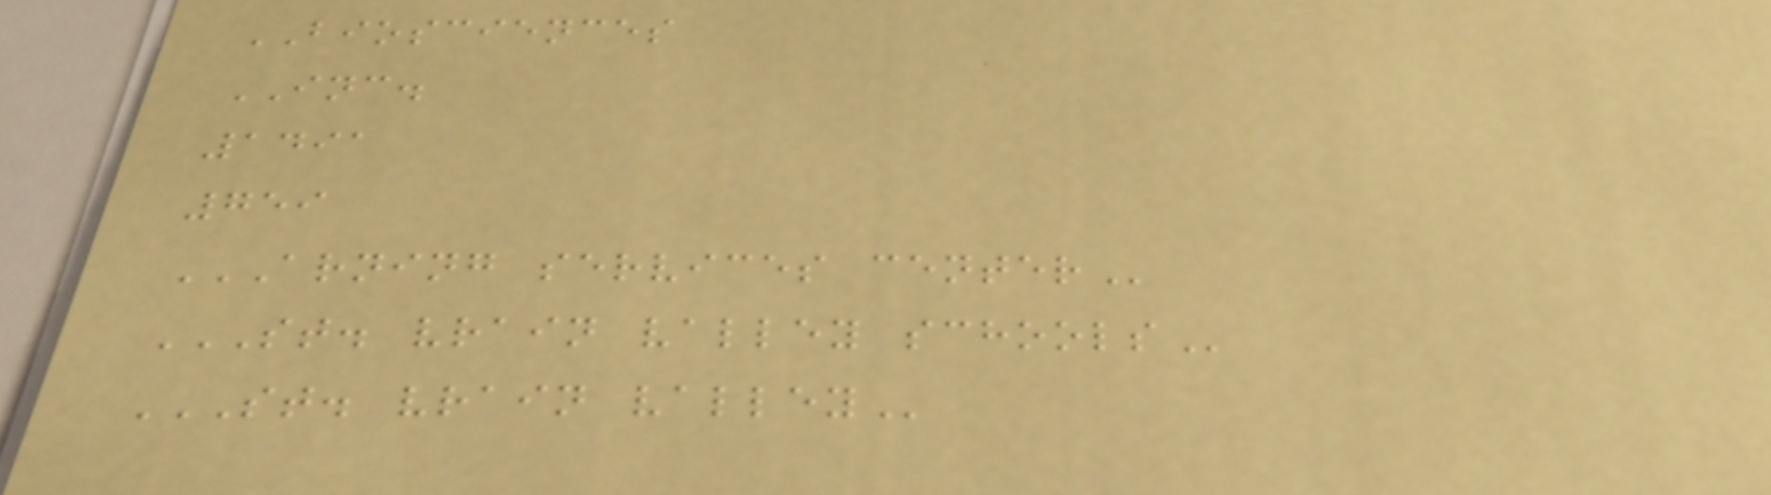BIOSCIENCES
INC.
1491
759
ARNING SERVICES CENTER
ST. VRAIN VALLEY SCHOOLS
ST. VRAIN VALLEY
